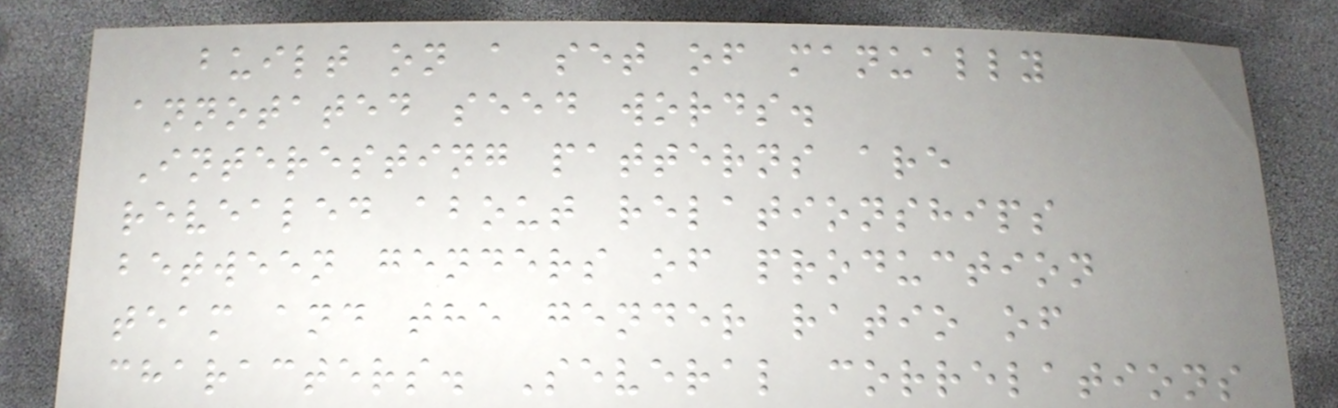built on a set of manually
annotated seed words.
Interesting patterns are
revealed about relationships
between genders of production
team and the gender ratio of
characters. Several correlations
